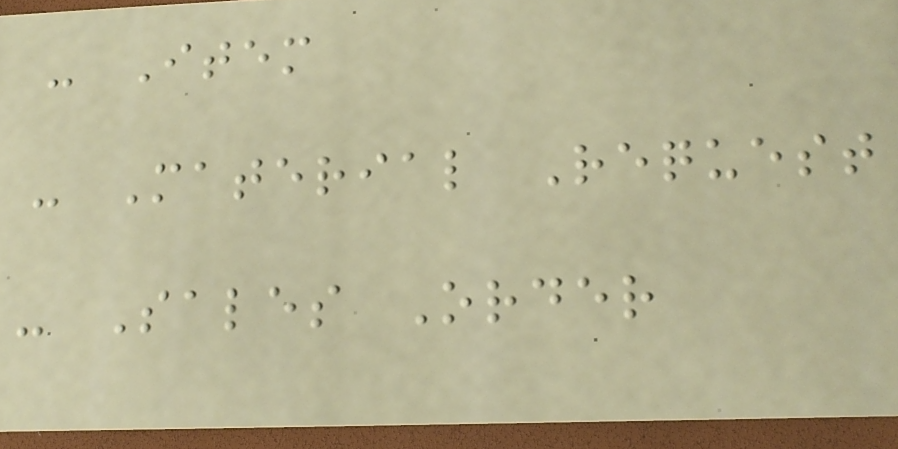- Item
- Material Request
- Sales Order
